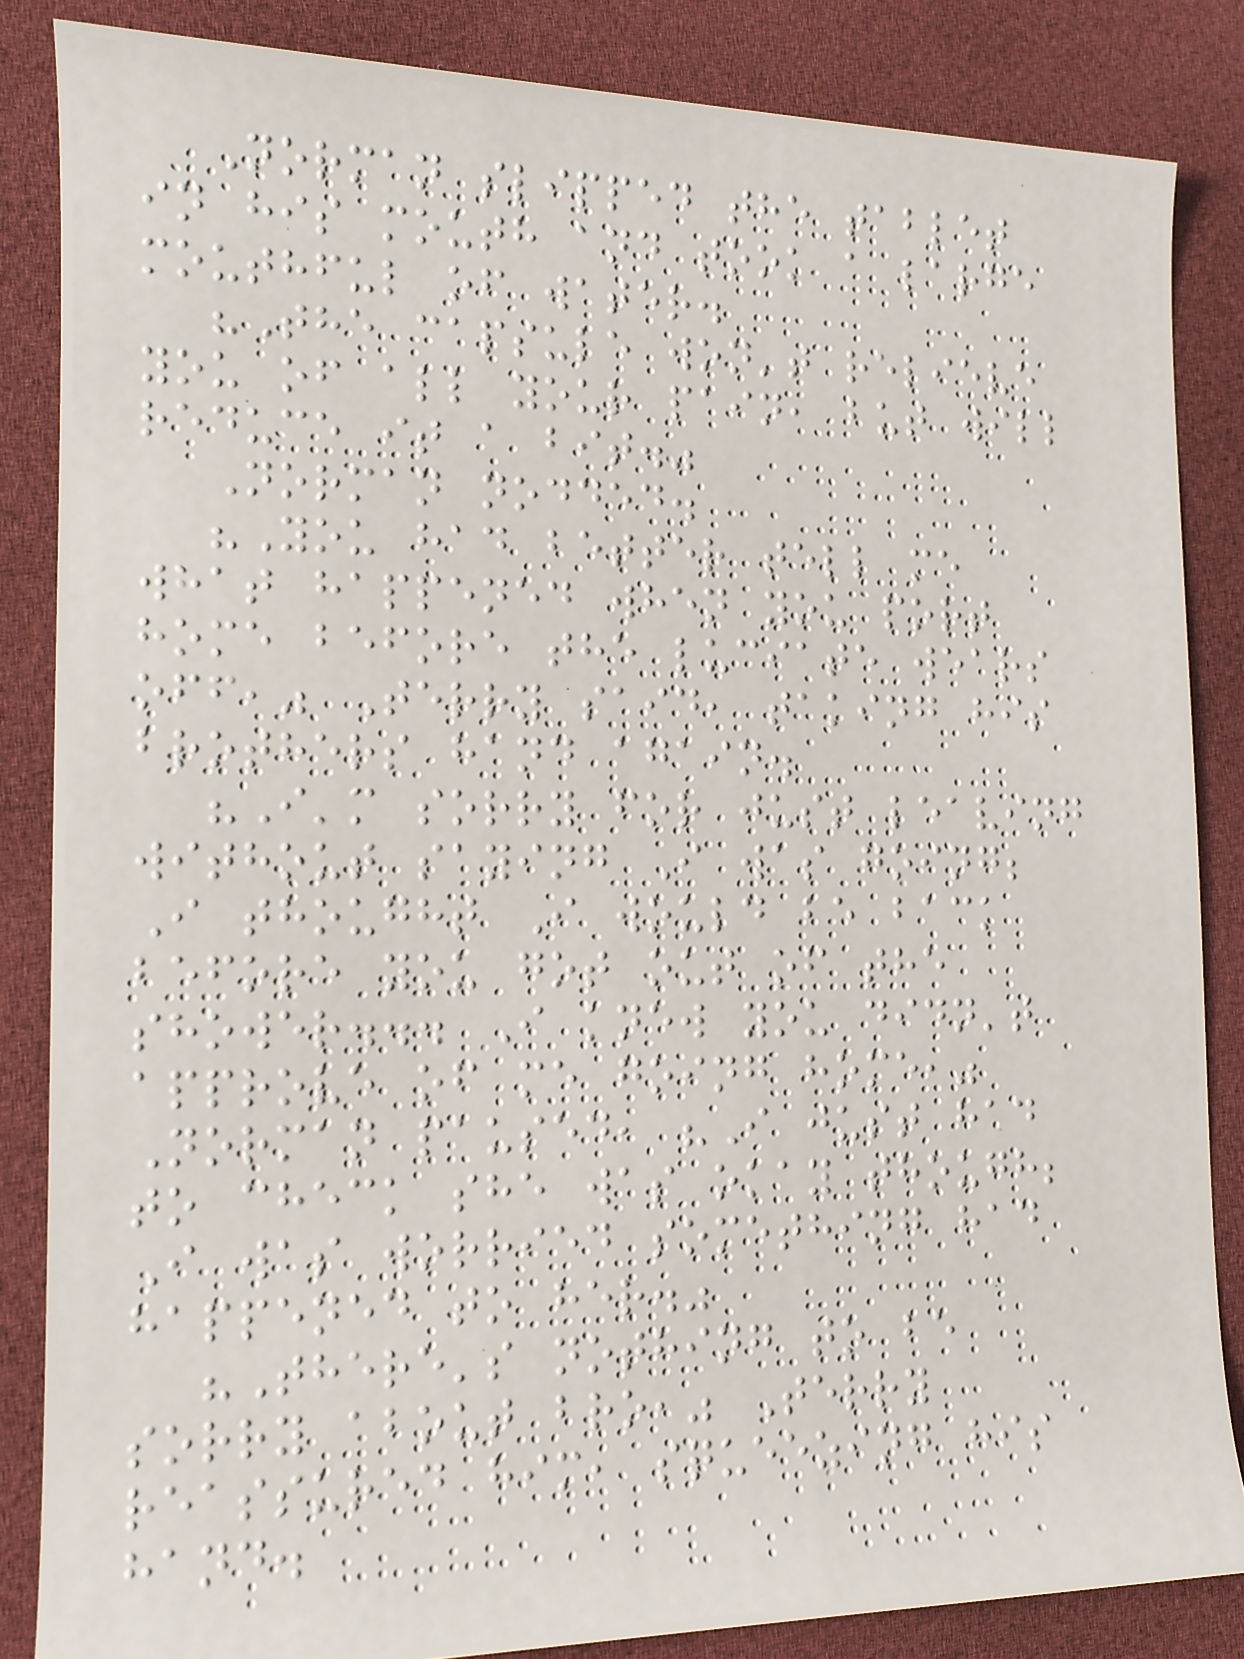Norman slipped the tablet
in his mouth and took a large
mouthful of water.
"The capsule won't relieve
you of all your pain, but will
reduce it a bit."
Norman nodded.
"You had better tell me
what happened when you port
home before the luciate wears
off," Terry said, taking his
brothers hand again.
"I'm sorry for just leaving
without saying I was going;
I thought I would be back
before you got out of the
shower... I knew you didn't
approve of me going home,"
Norman paused, "I just had
to check she was okay though;
I was worried something had
happened to her."
"There's nothing to be
sorry about bro," Terry
reassured him, squeezing his
hand.
